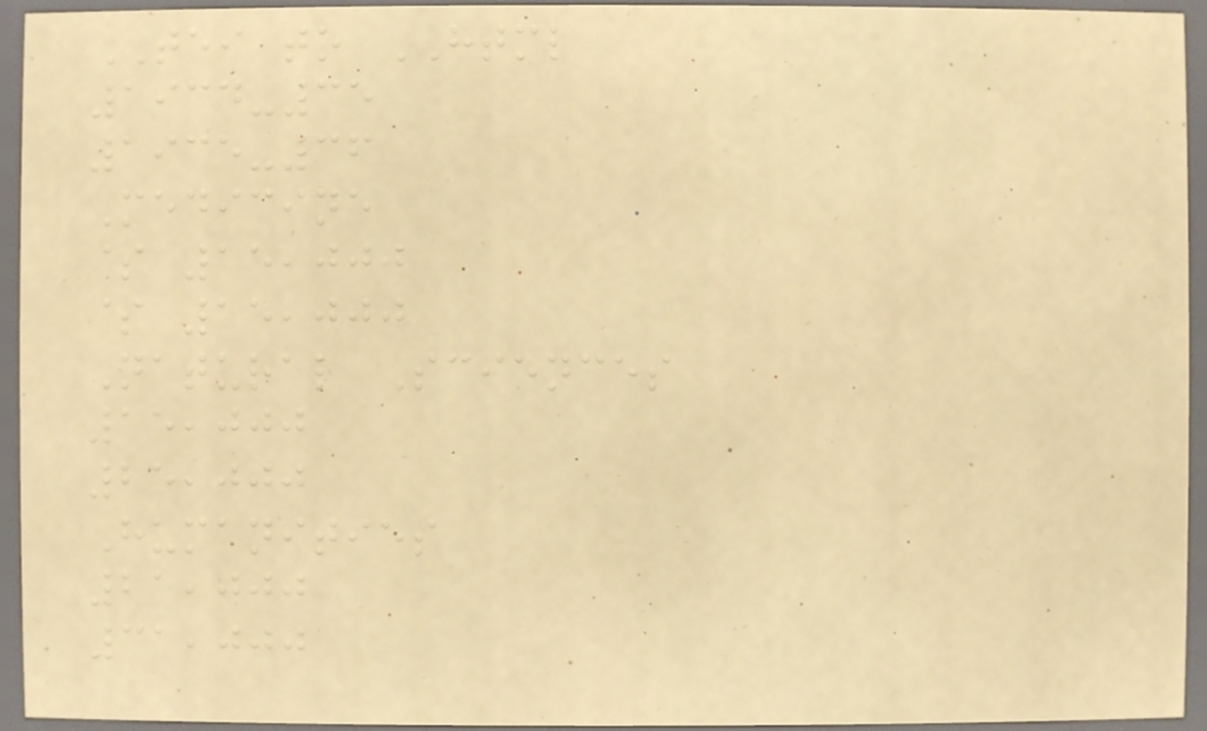TEI to HTML
1934-35
1935-36
Medicine
$ 15,000
$ 15,000
Natural Sciences
15,000
25,000
Humanities
21,000
31,000
